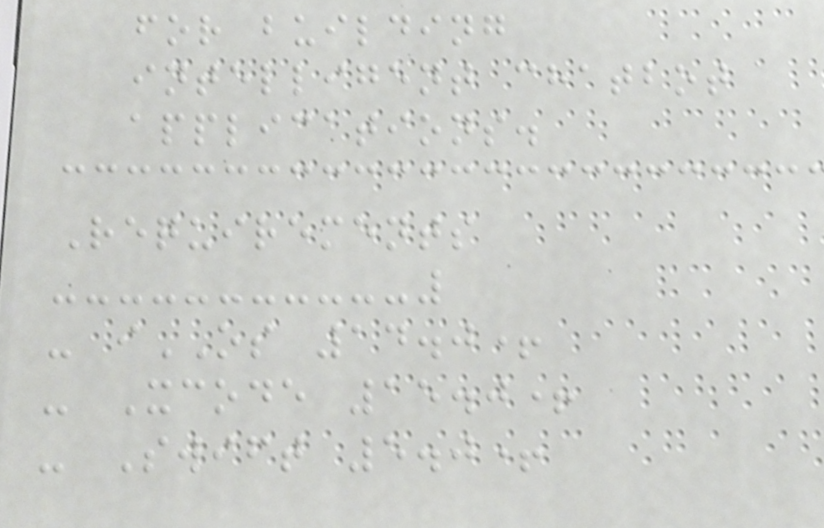for building
intelligent chatbot
applications.
Requirements
- iOS 14.0+
- Xcode 15.0+
- Swift 5.0+
